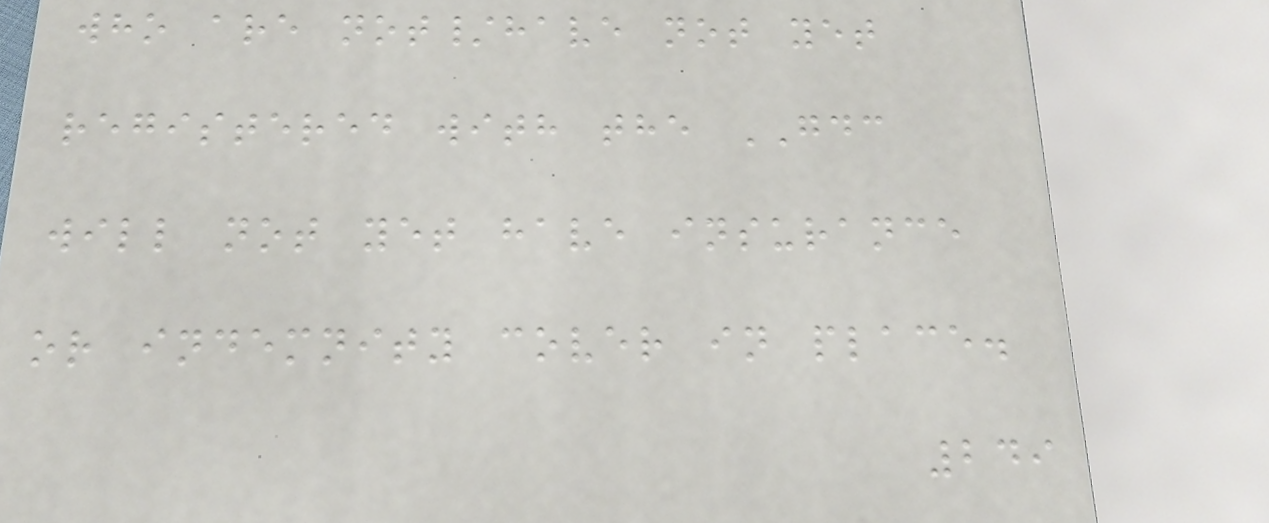who are not/have not yet
registered with the GDC
will not yet have insurance
or indemnity cover in place.
249
